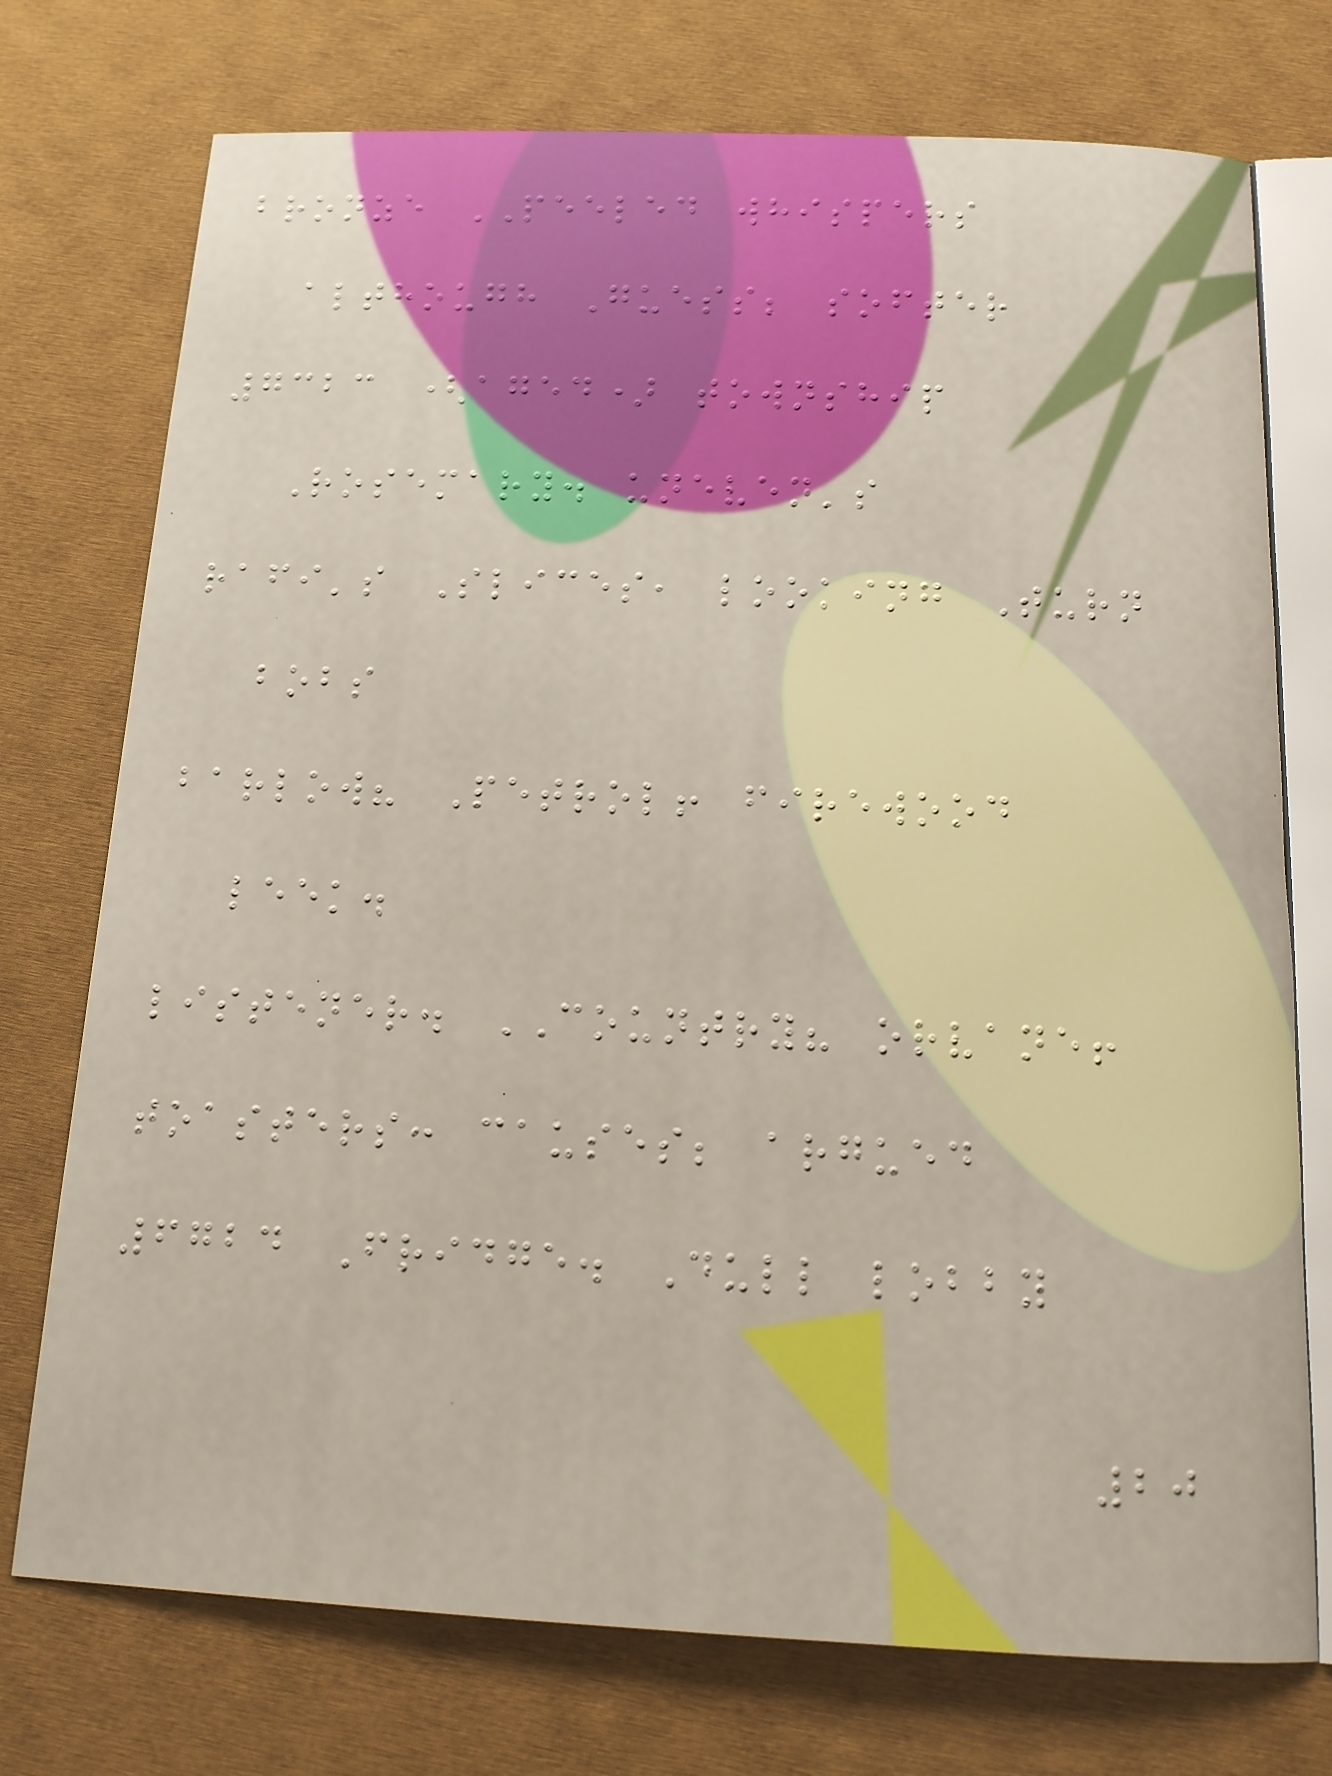bronze PEELED whispers
although Guess; softer
7323 (aged) township
Rosemary. uneven's
rafi's Slices, looking Turn
bobs
barlow? Petrol! firewood
leek.
listener. COUNTRY? orvane!
toasters: causes; argued
6724 Fridge. Dull lobby
20
